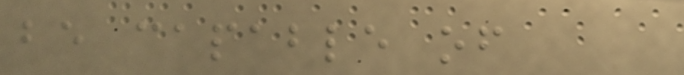be capable of
